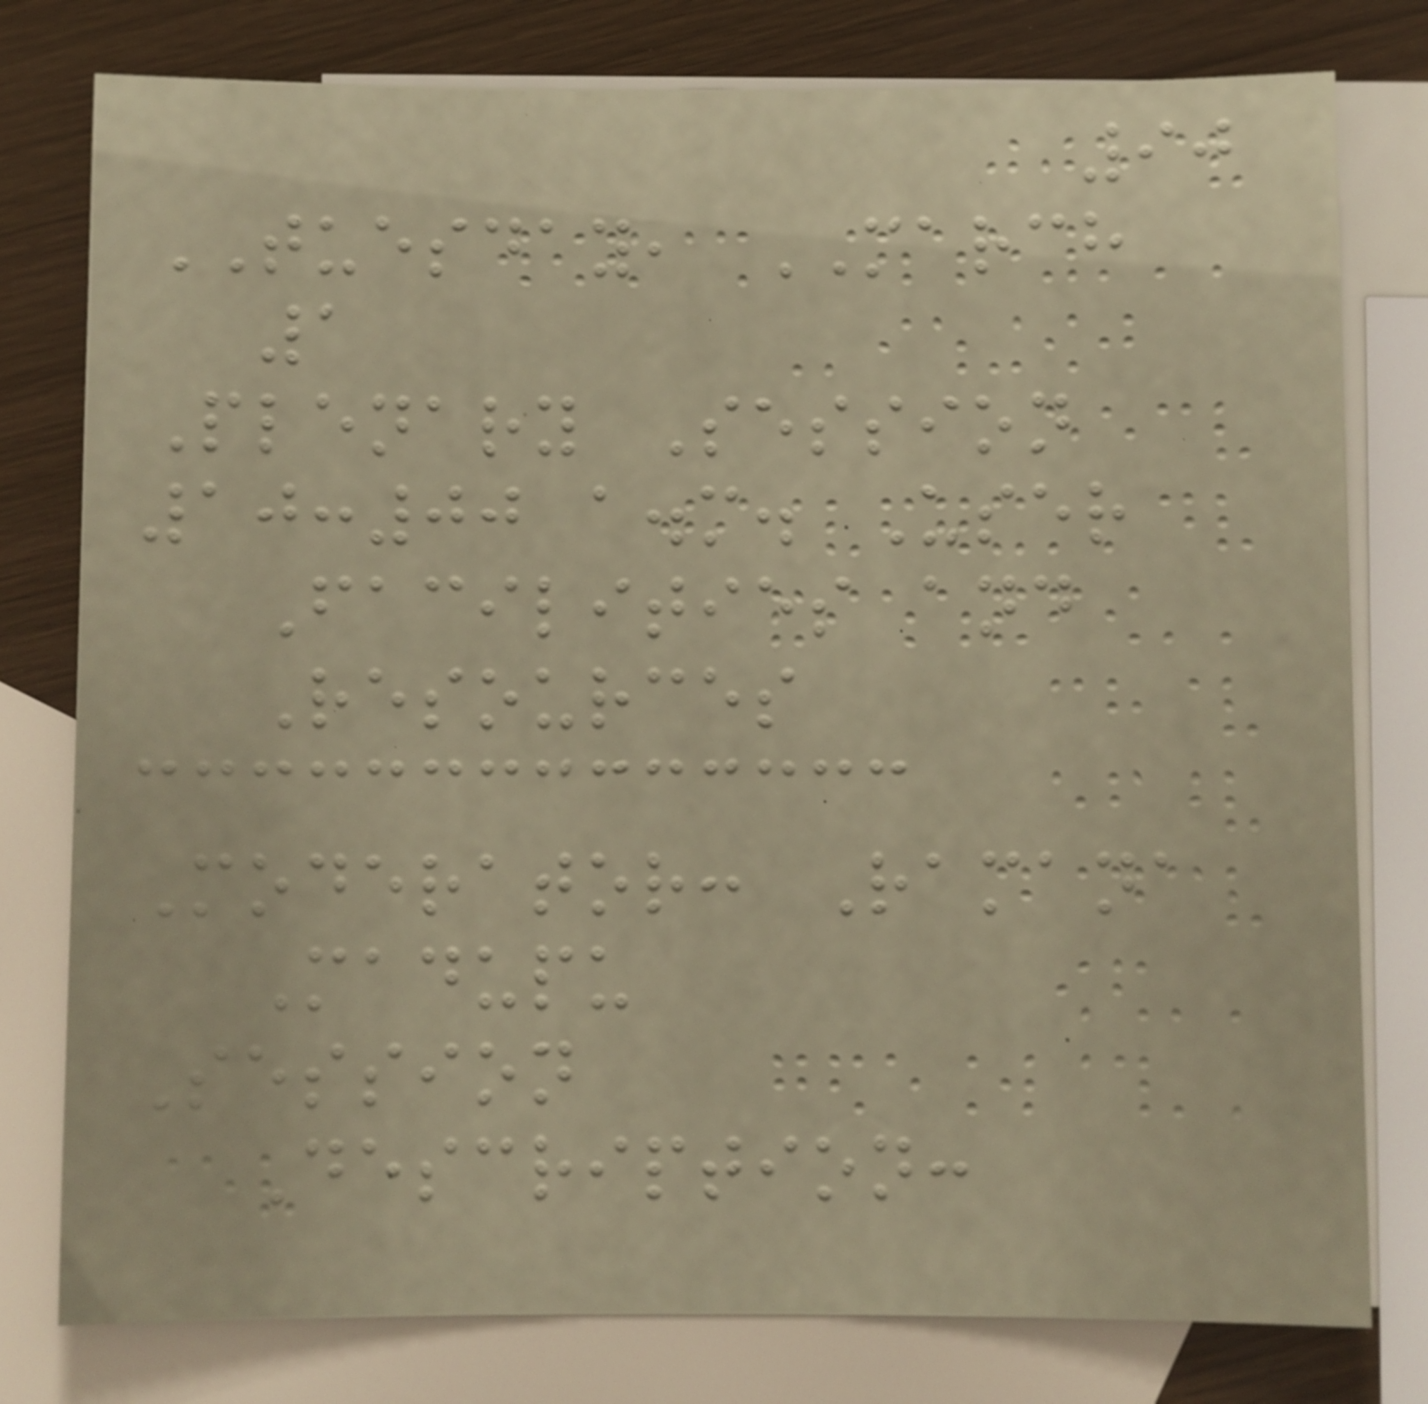90
TUESDAY, MARCH
1
Plenary Session
10:00 a.m. User
Facilities and
Resources
Moderator: Ramana
Madupu
Session
Description:
